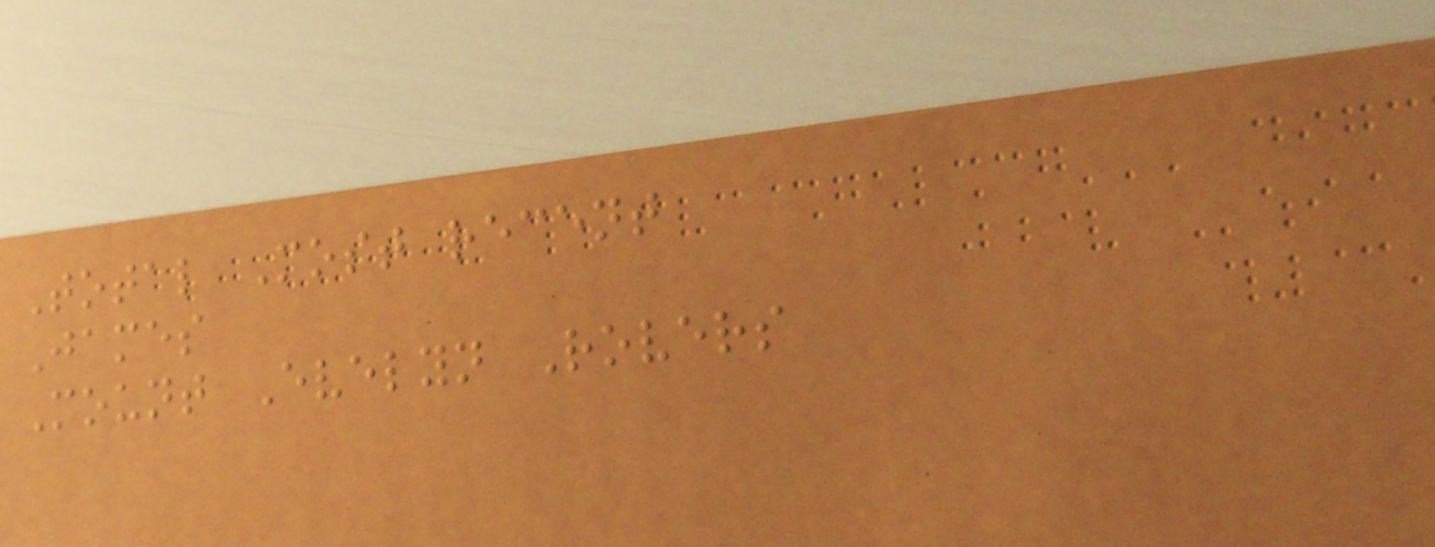Total Most recent
James
Mount Evelyn Rovers
